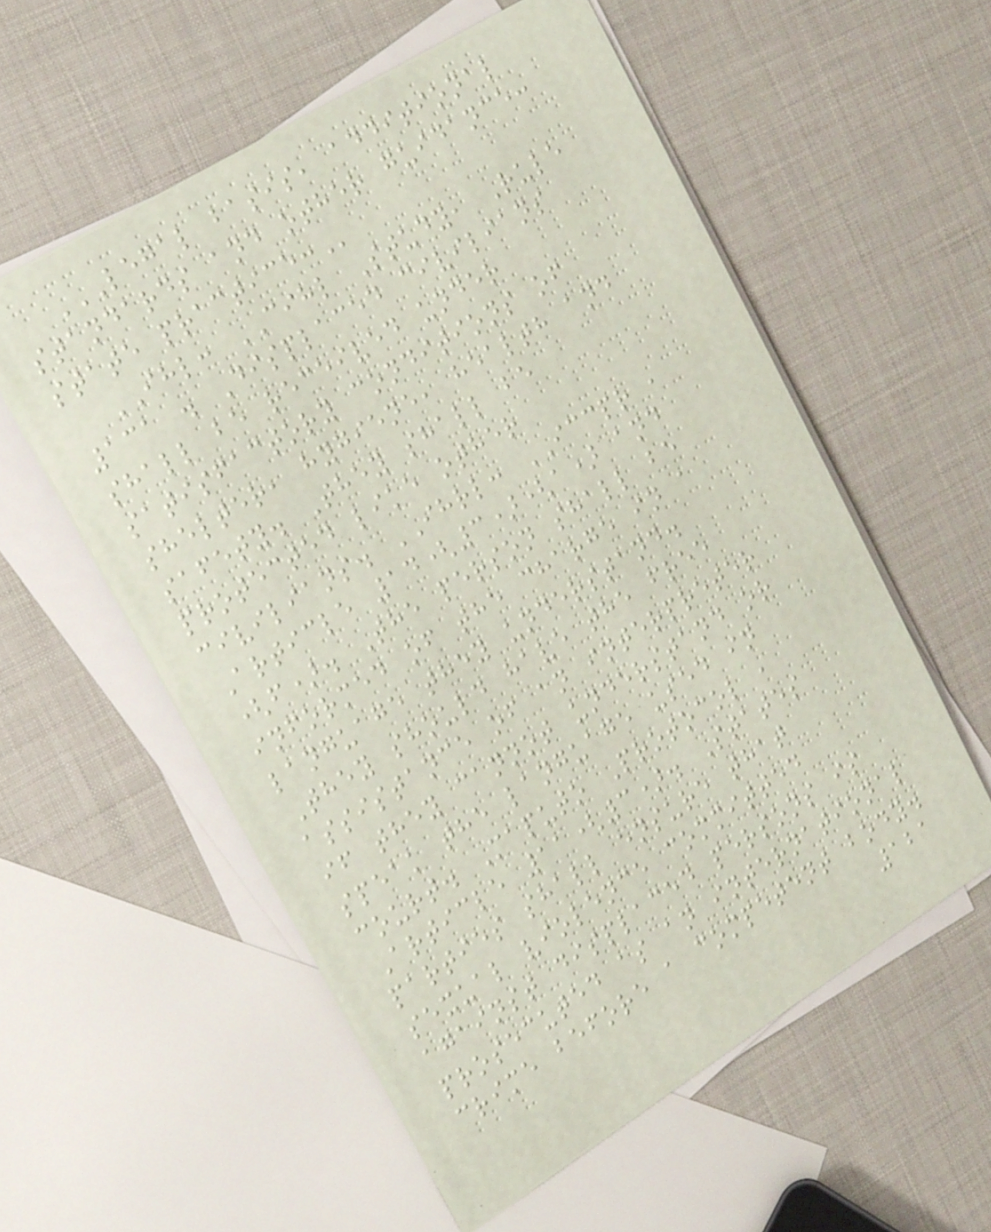LEGAL BASIS, ADDITIONAL
STANDARDS AND OTHER GUIDANCE:
STATE PRACTICE:
IHL: CIHL Study, Rule
131 . Displaced civilians
shall be received under
satisfactory conditions of
shelter, hygiene, health and
safety. They shall be
protected like other
civilians. IHRL: ICCPR ,
Article 14(3)(a) and
(f). The person shall be
informed of the charge in a
language they understand.
They should have the free
assistance of an interpreter
if they cannot understand or
speak the language used in
court. Maputo Protocol ,
Article 11(3). States
parties shall ensure that
sexual violence committed
against displaced persons is
prosecuted as an international
crime before a competent body.
121
